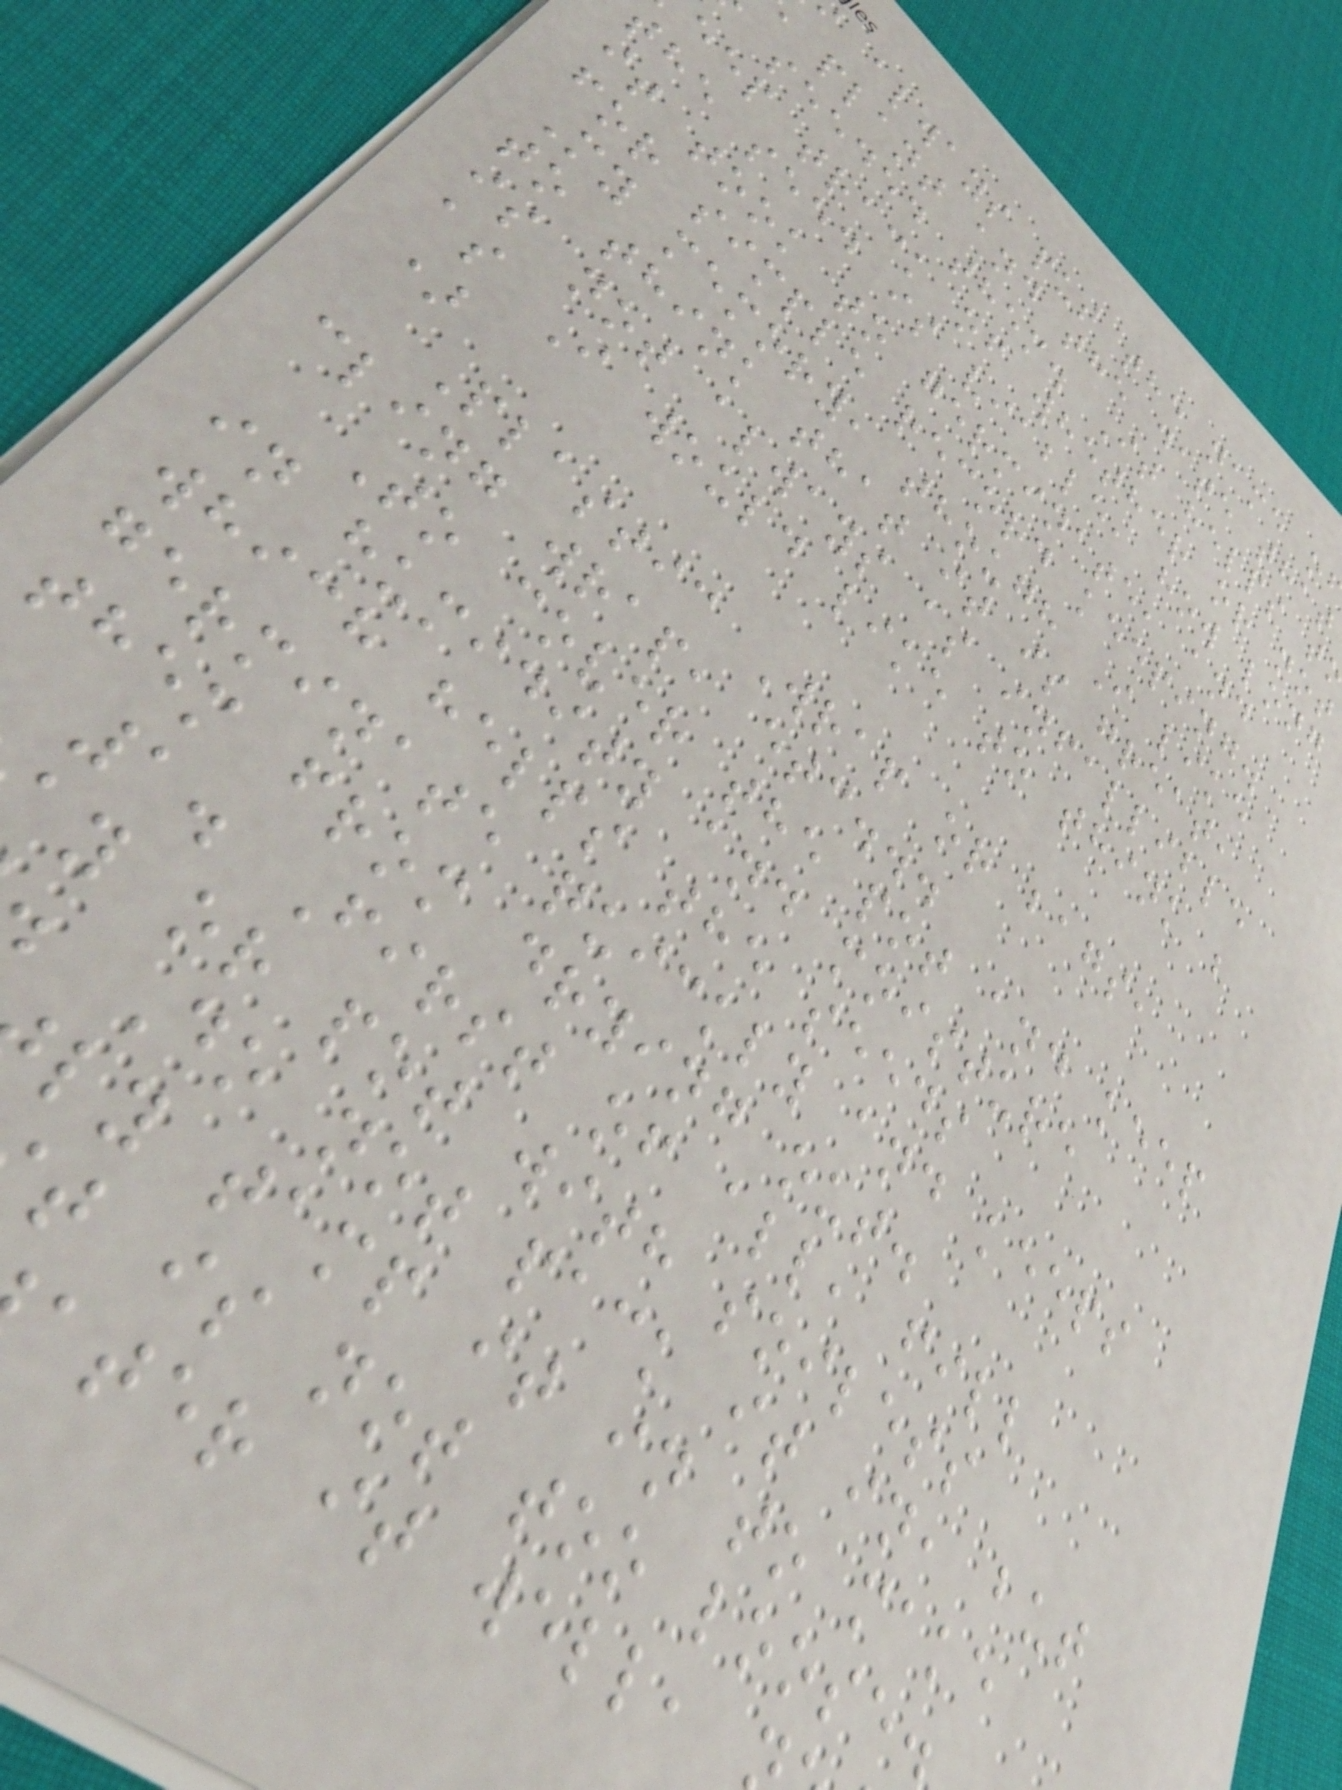always put the name o
plant and the date that
seeded them. It helps t
eep track of whether or not
the seed is viable, how long
it took to germinate, and
for simple record keeping.
My memory, though I like
to think that it is great,
is not always as infallible
as I would like to think ;
)
Plastic Wrap or bags,
cling wrap, etc...
To cover the pot and keep
in humidity and moisture
which helps the seeds
germinate quickly and keeps
them from drying out.
1. First of all, fill
ay or pot with soiless
Do not pack it in, but
ly tamp it in to make
t is not too loose.
ater it well,
